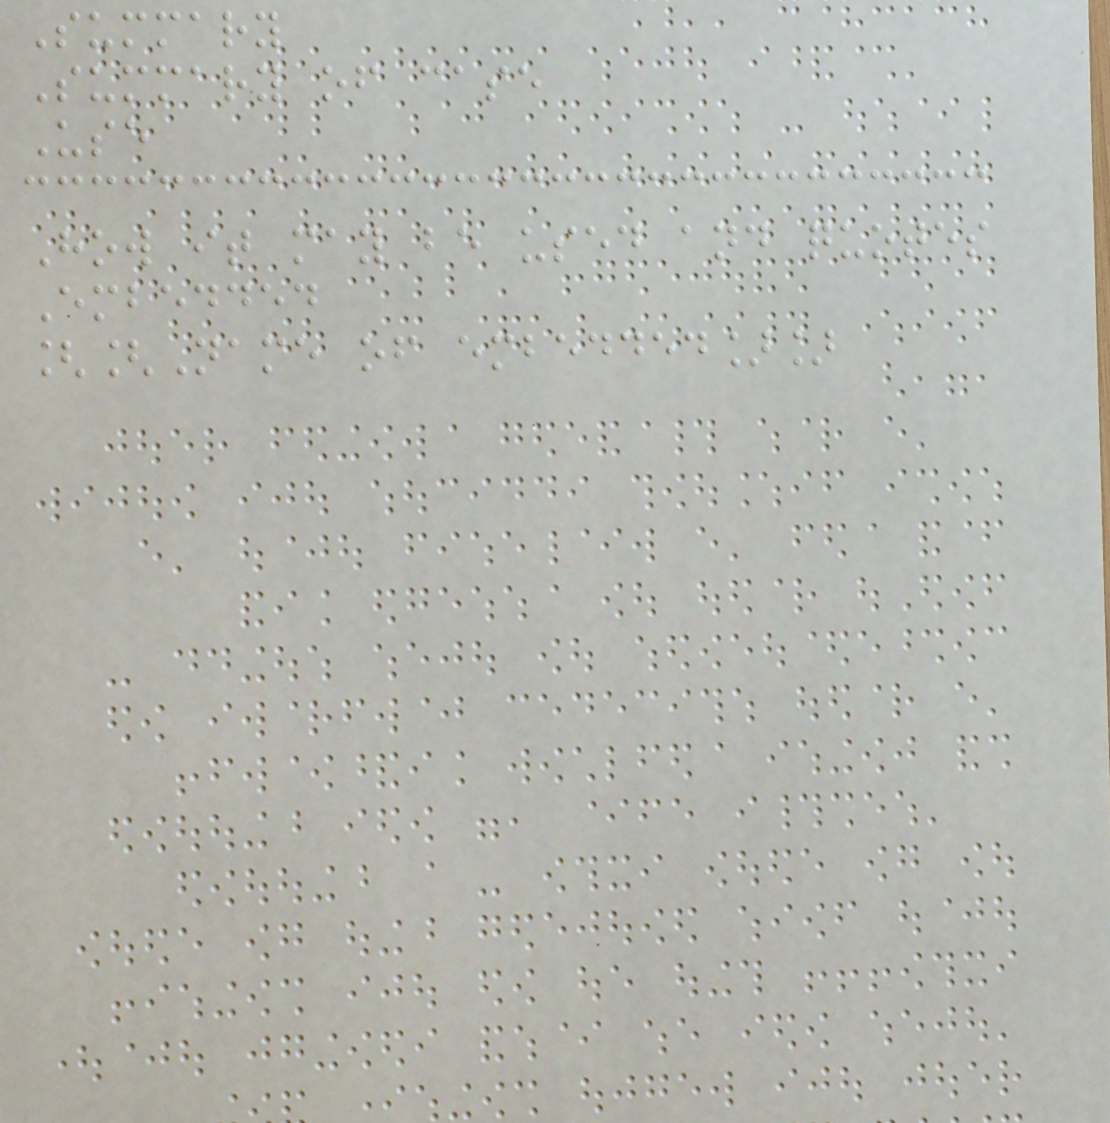Summary
Summary of case
Use
How it may be used and quotes
Embedded
[[Name of embedded]]
